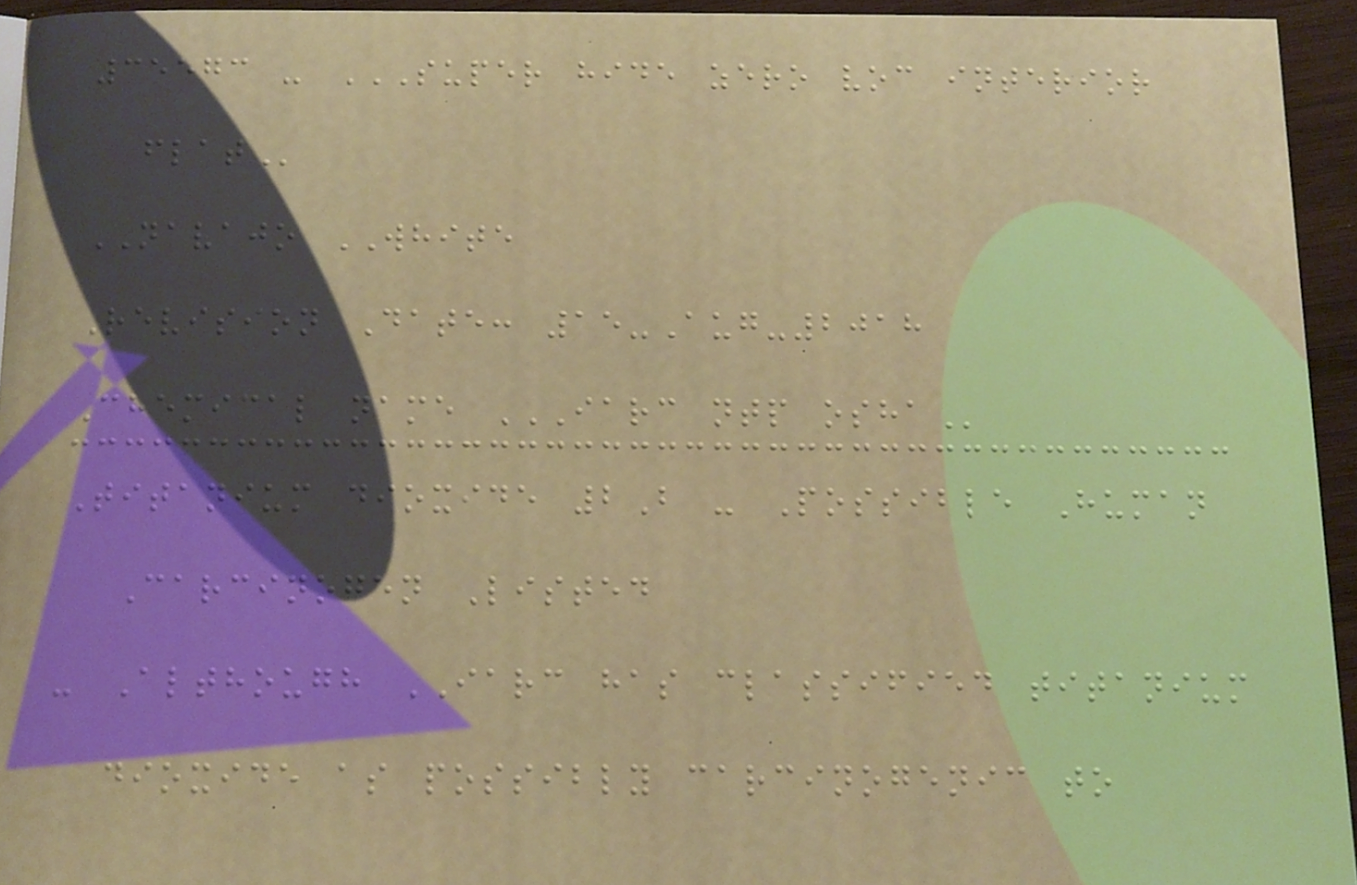35573 - SUPER HIDE ZERO VOC INTERIOR
FLAT
NAVAJO WHITE
Revision Date: 15-Aug-2018
Chemical name IARC NTP OSHA
Titanium dioxide 2B - Possible Human
Carcinogen Listed
- Although IARC has classified titanium
dioxide as possibly carcinogenic to
